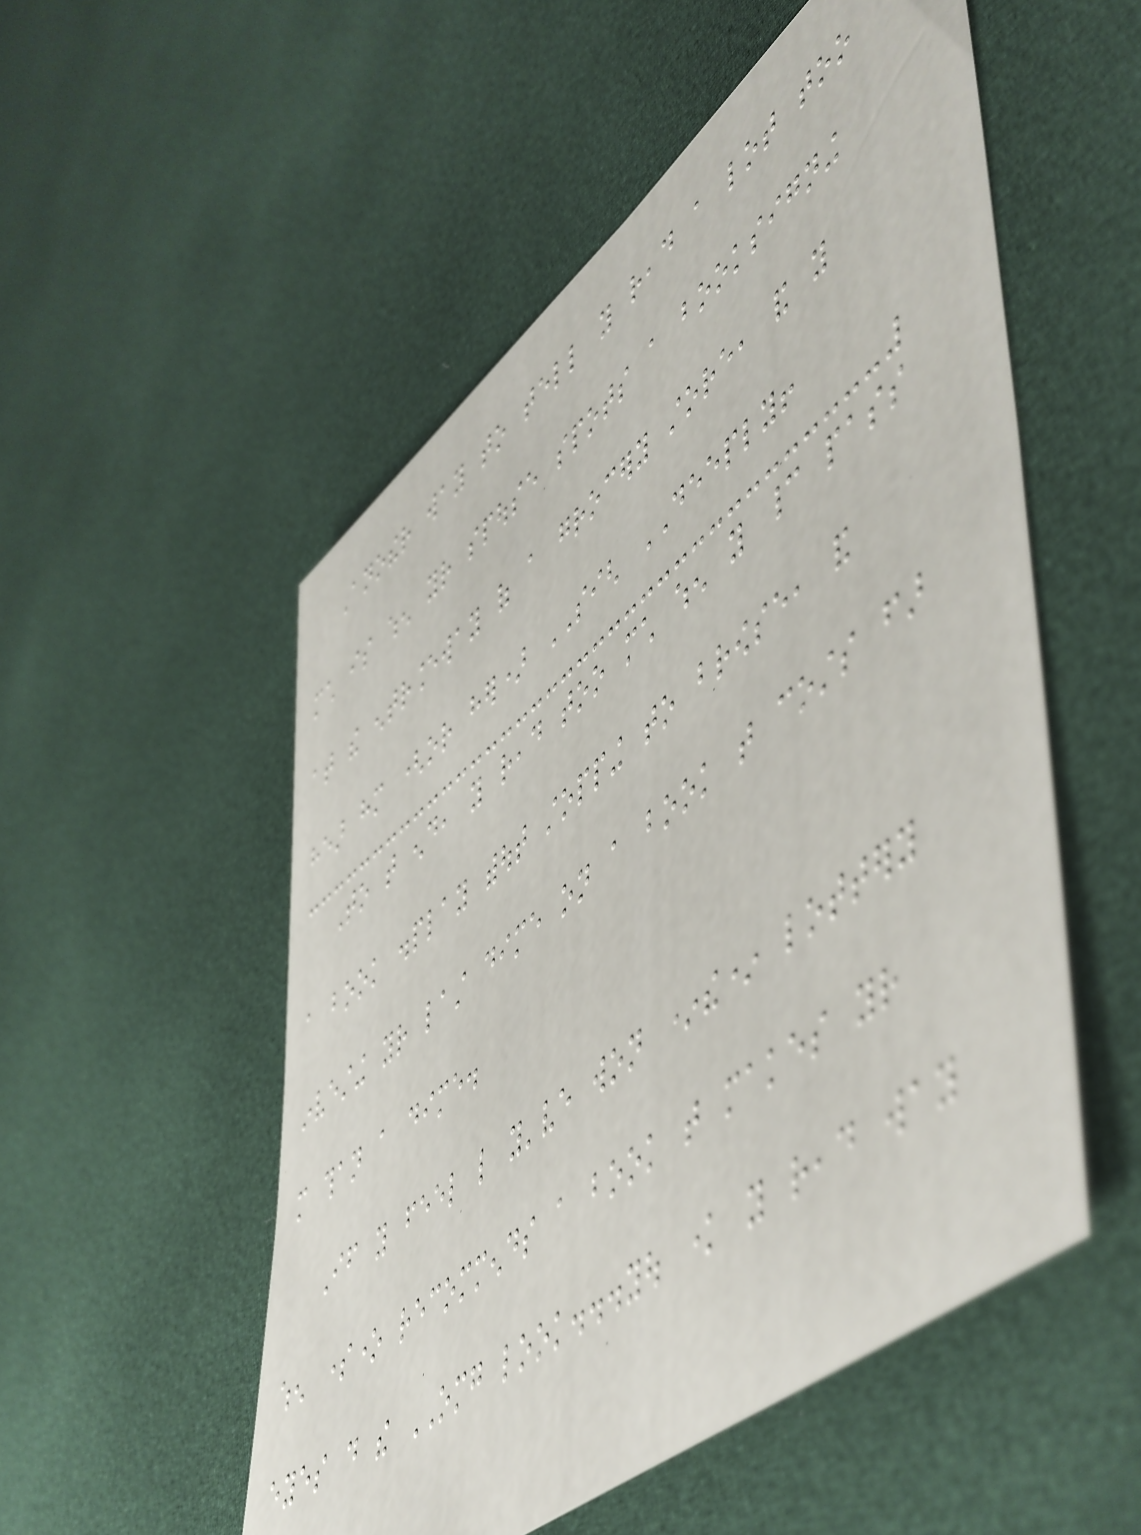Another way to tell you read a lot too
much is when your spouse spots a booksigning
at the entranceway of a grocery store, and you
hear him (or her) SIGH DEEPLY!
To that end, you read too much when you cannot pass
a book display without stopping to browse, and
investing your last dime on a book that costs far
more than a dime.
If you feel like you've won *the* lottery
when someone recommends a book that makes your
eyes do the OMG look...you know you read way
